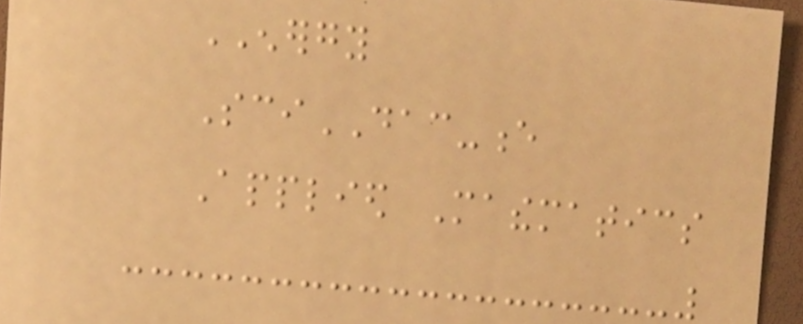ENERGY
SciDAC-e
Applied Mathematics
